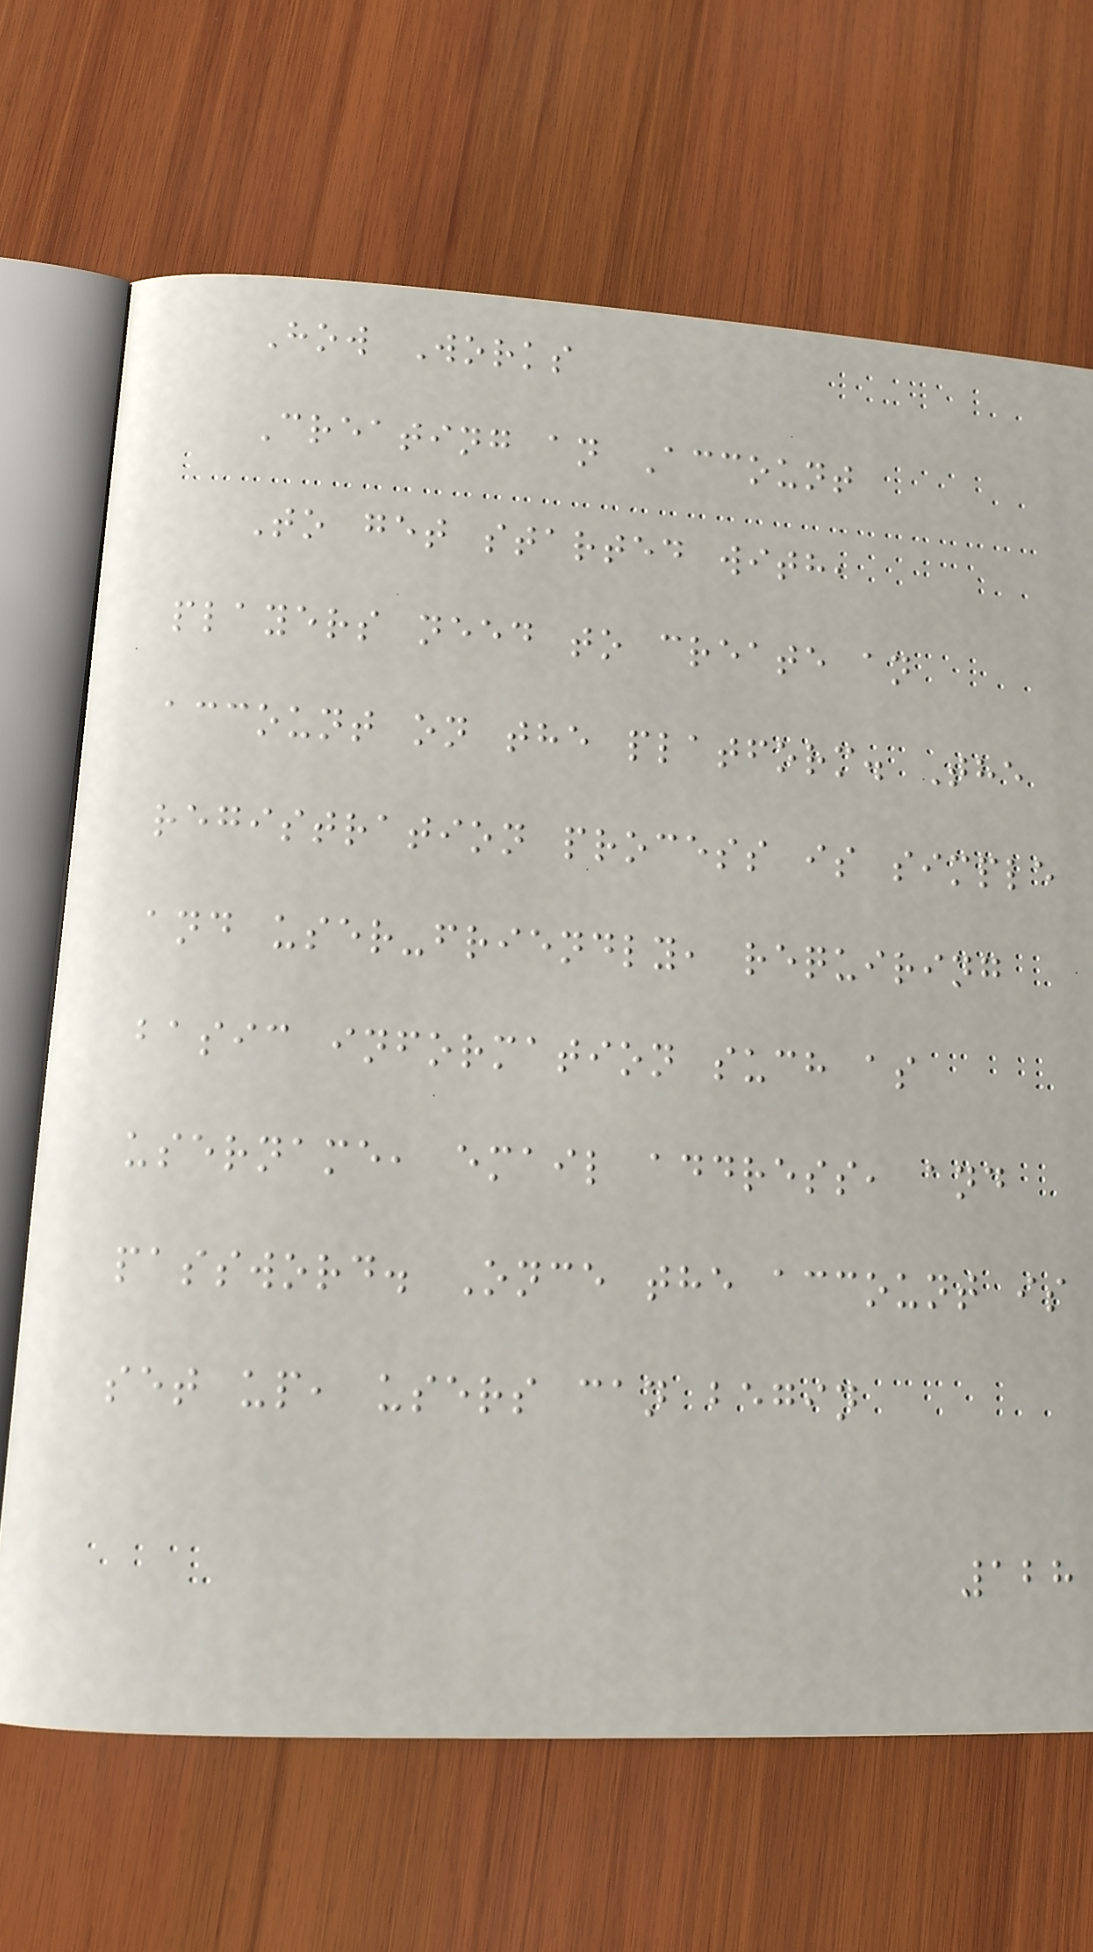How Works
Creating an Account
To get started with,
players need to create an
account on the platform. The
registration process is simple
and user-friendly, requiring
basic information such as
username, email address, and
password. Once the account is
set up, users can begin
128
